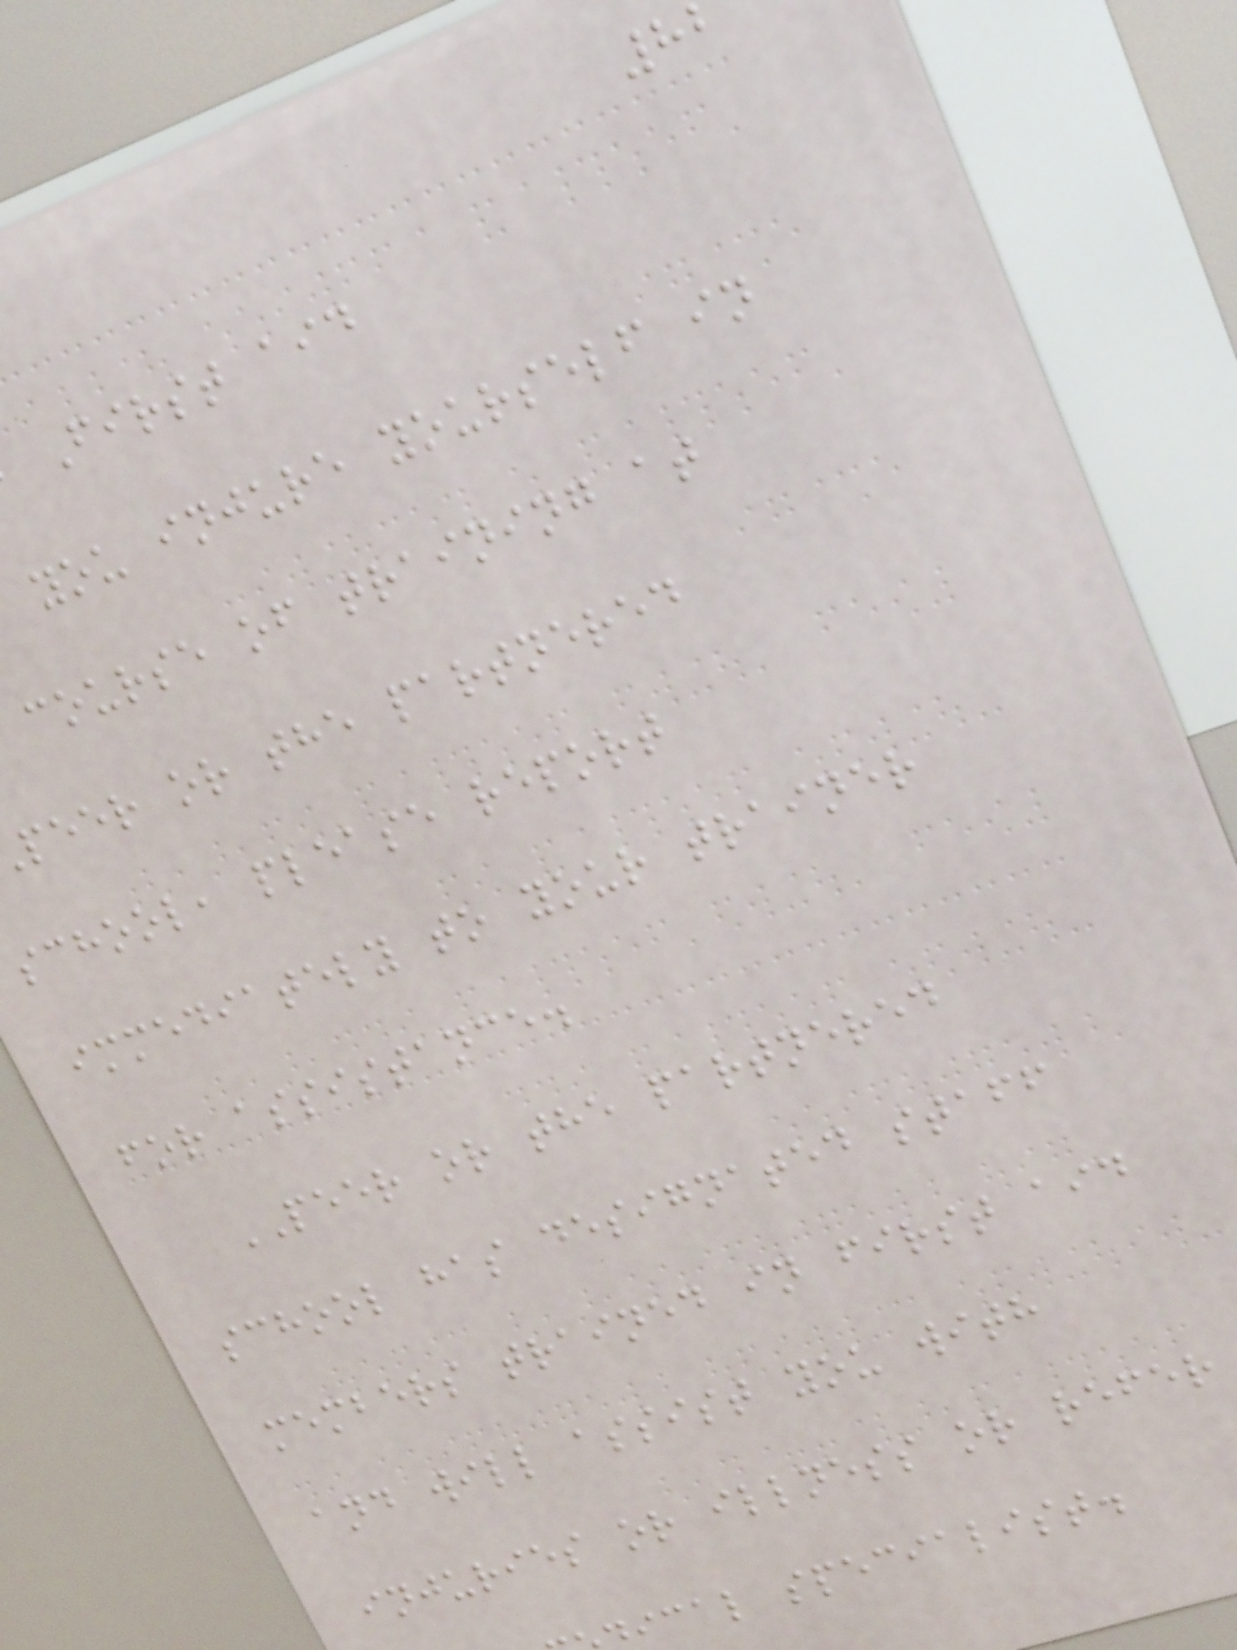First aid
you injure yourself in
course of training at
peer or the partnered
school, please report
immediately to your trainer
for assistance.
PEER or the partnered
school has designated staff
members trained in first aid
and will assist you with
injuries or illness or refer
ical specialist.
